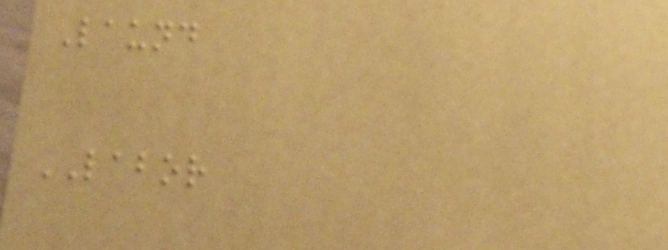Laund
LABOR
